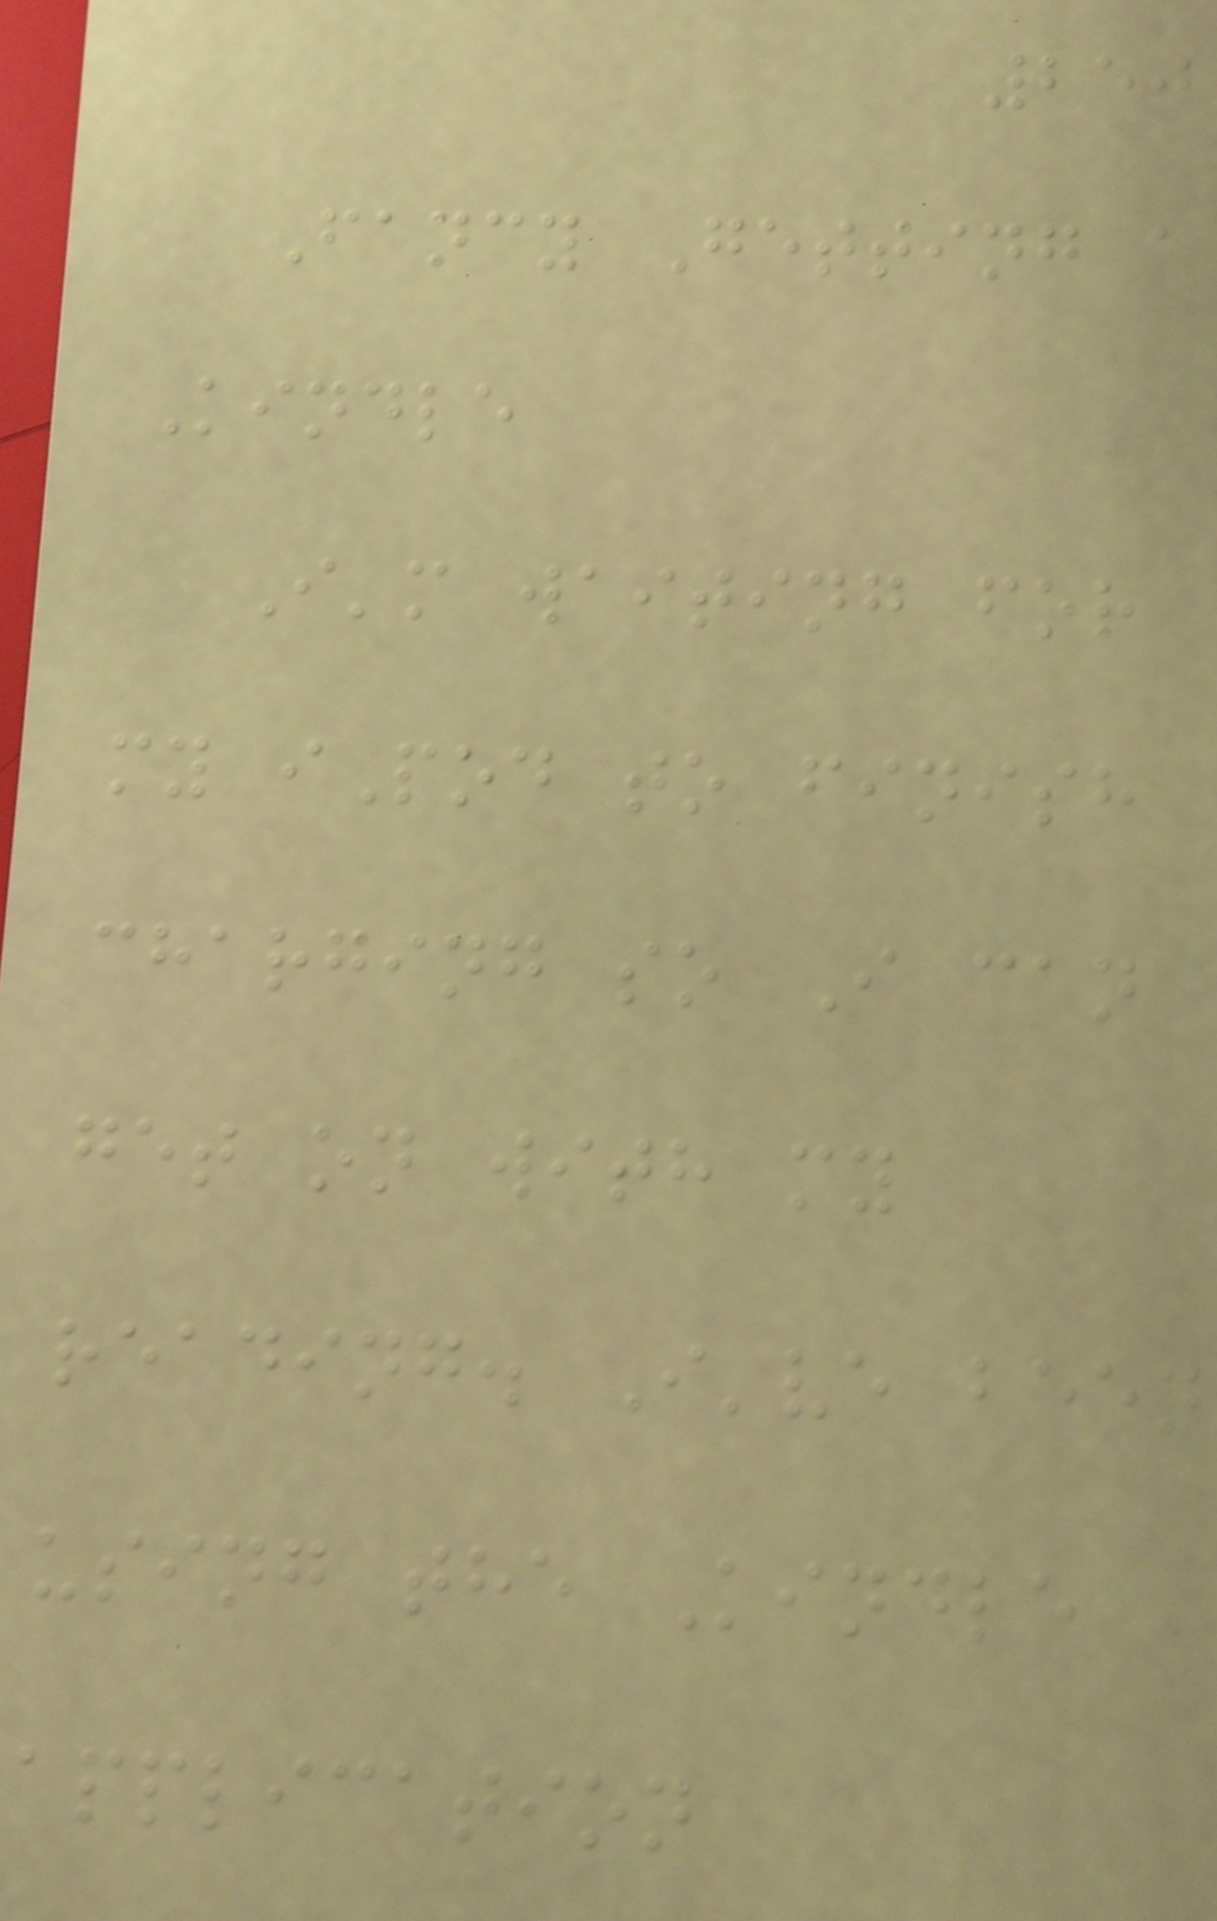250
Fancy Getting a
Kindle
I'm waiting for
my iPod to finish
charging so I can
get on with my
reading. I've been
using the Kindle
application
